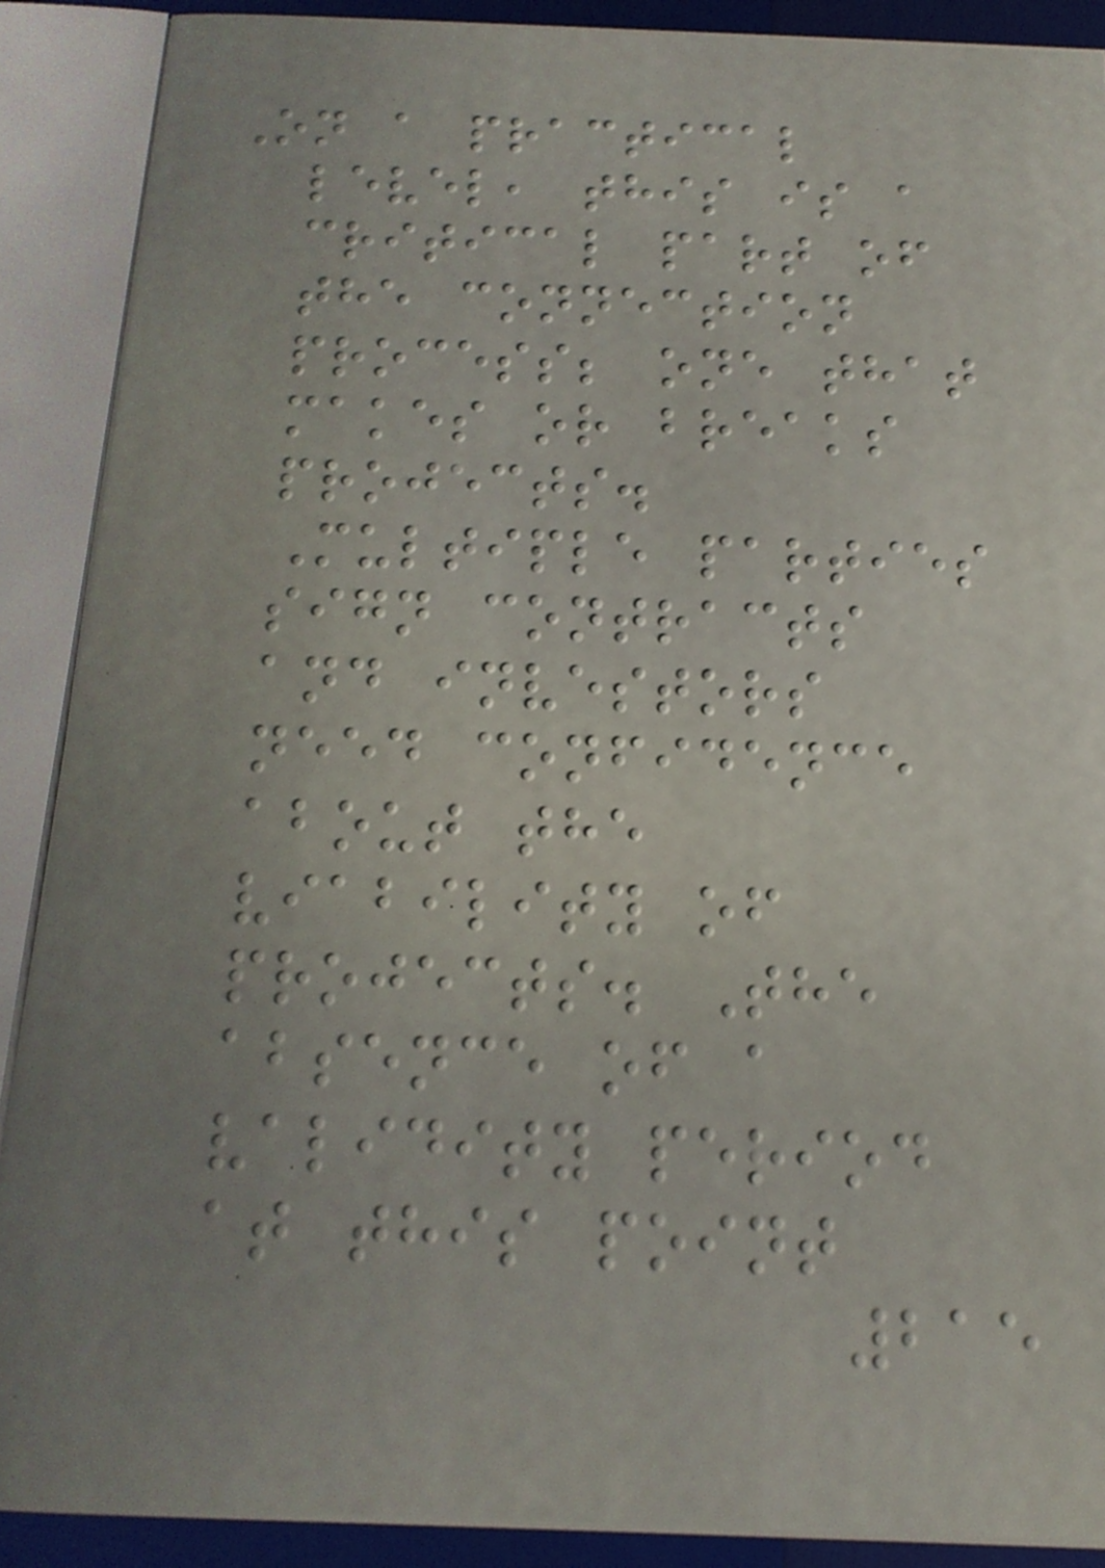On a practical
level, this is a
critical part of
the connection
process; one that
makes or breaks
projects.
Multiple parties
sign contracts
and investors
need confidence
about the
viability of
projects. The
absence of a
validity period
at this point
215
